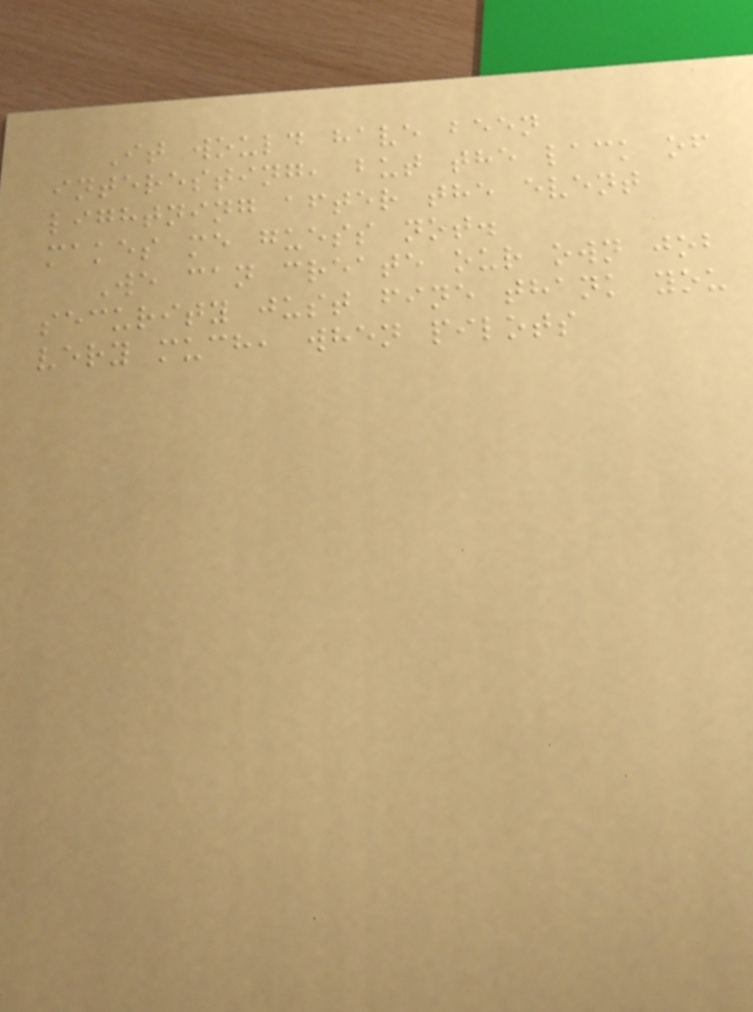It would have been
interesting, but the lack of
lightning after the event
makes me guess not.
We can create our own job
security just fine thank you
very much, when pilots
